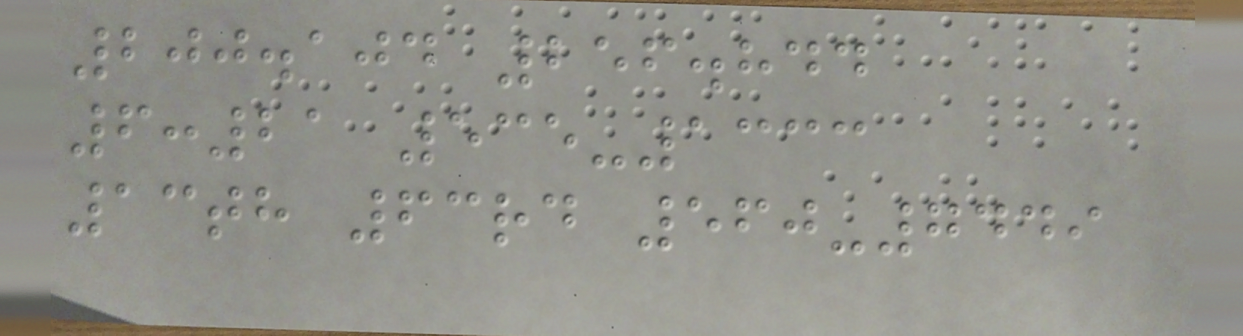200.104 256.844
6:21 535-1333
13th 63rd 560-7449
